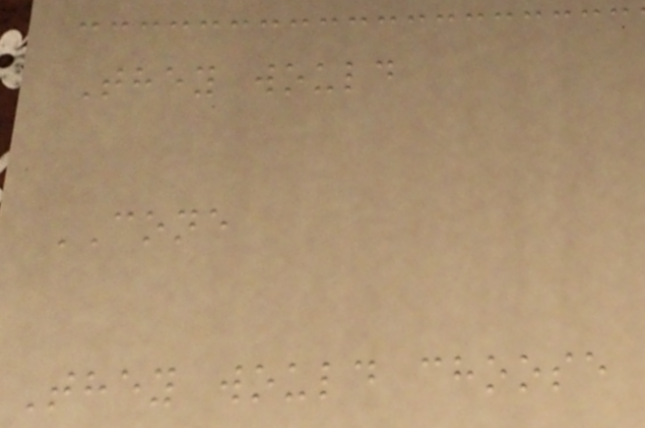They would
CONE
They would choose
